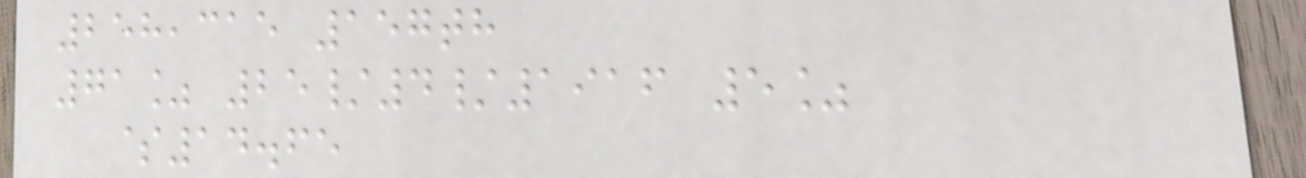258,315 157th
71% 25/4/1916 5%
$14.65
